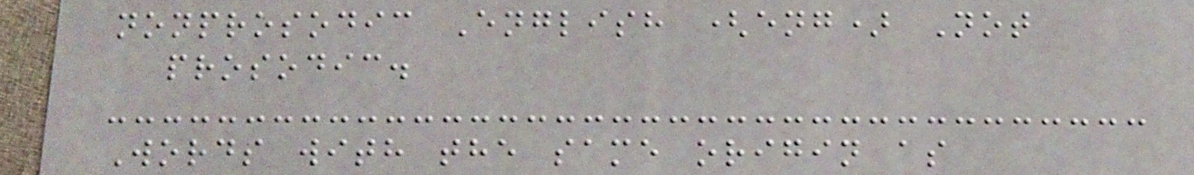nonprosodic English (eng) Not
prosodic.
Words with the same origin as
